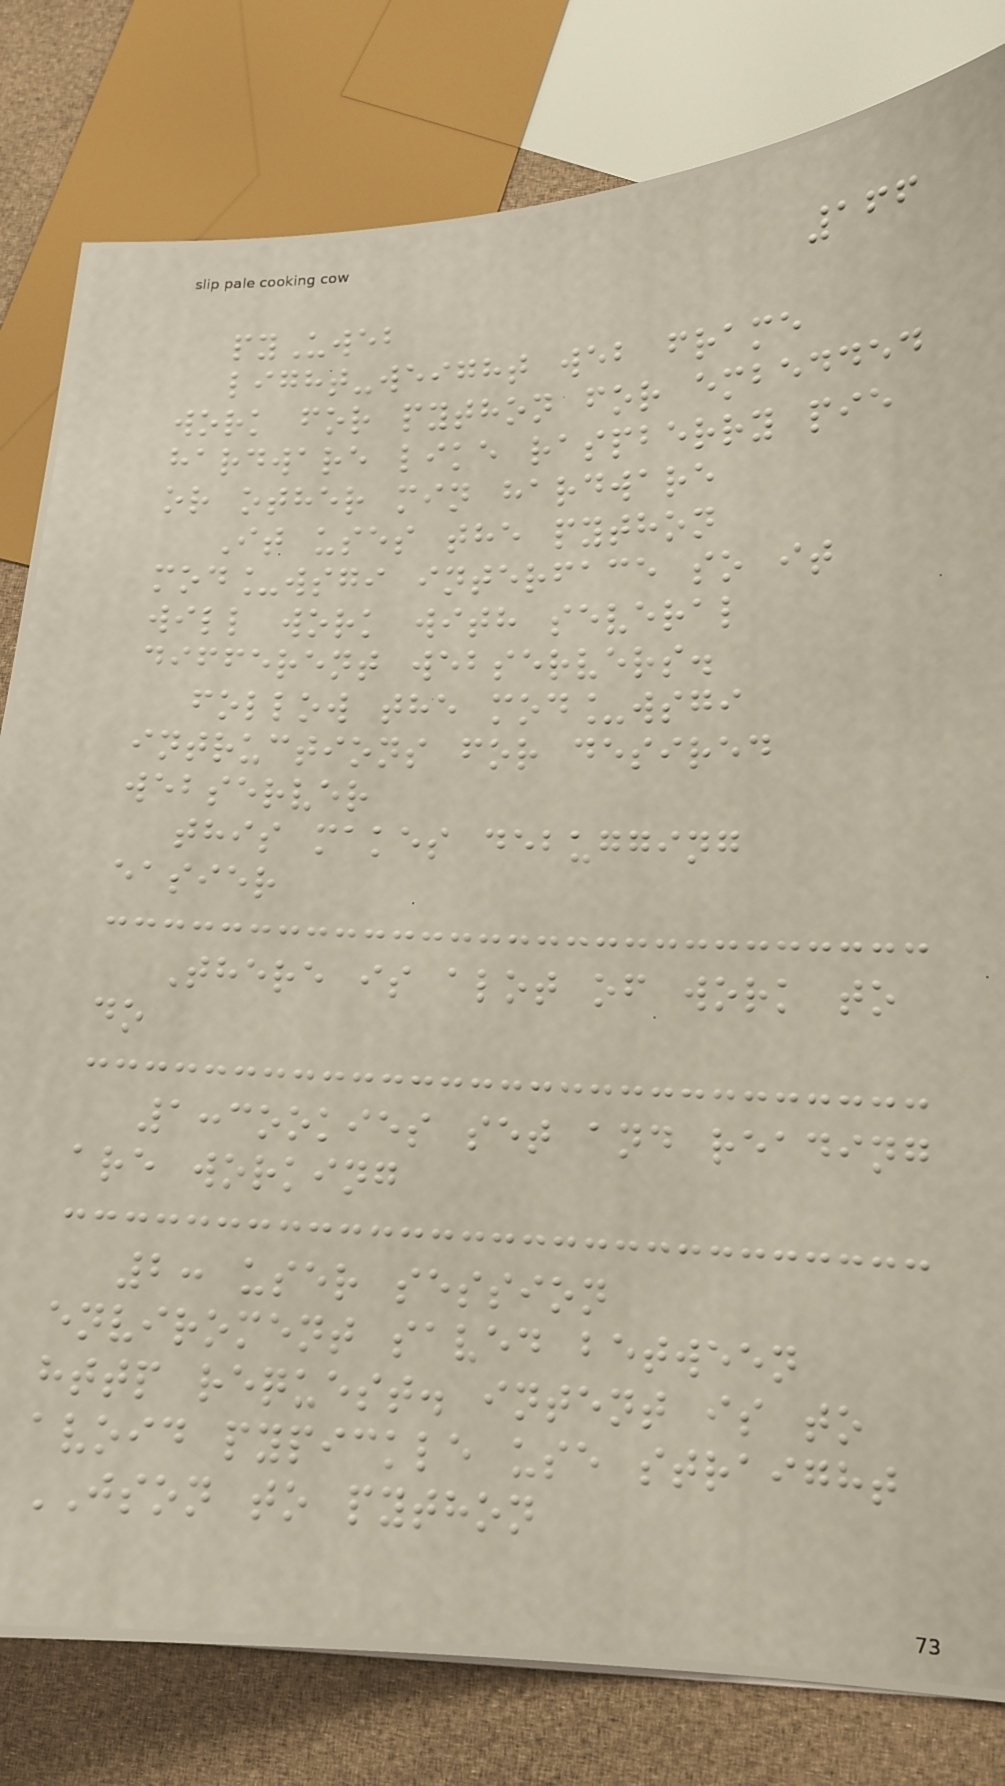166
pyUweb
light-weight web frame
work for python for embedded
hardware like raspberry pie
or other min hardware
It uses the python
mod_wsgi interface so it
will work with several
different webservers.
follow the mod_wsgi
intructions for desired
webserver
this makes debugging
easier
There is alot of work to
do
1:cookies set and reading
are working
2: user session
enviroment saved between
http request. intent is to
avoid pypickle use straight
JSON to python
